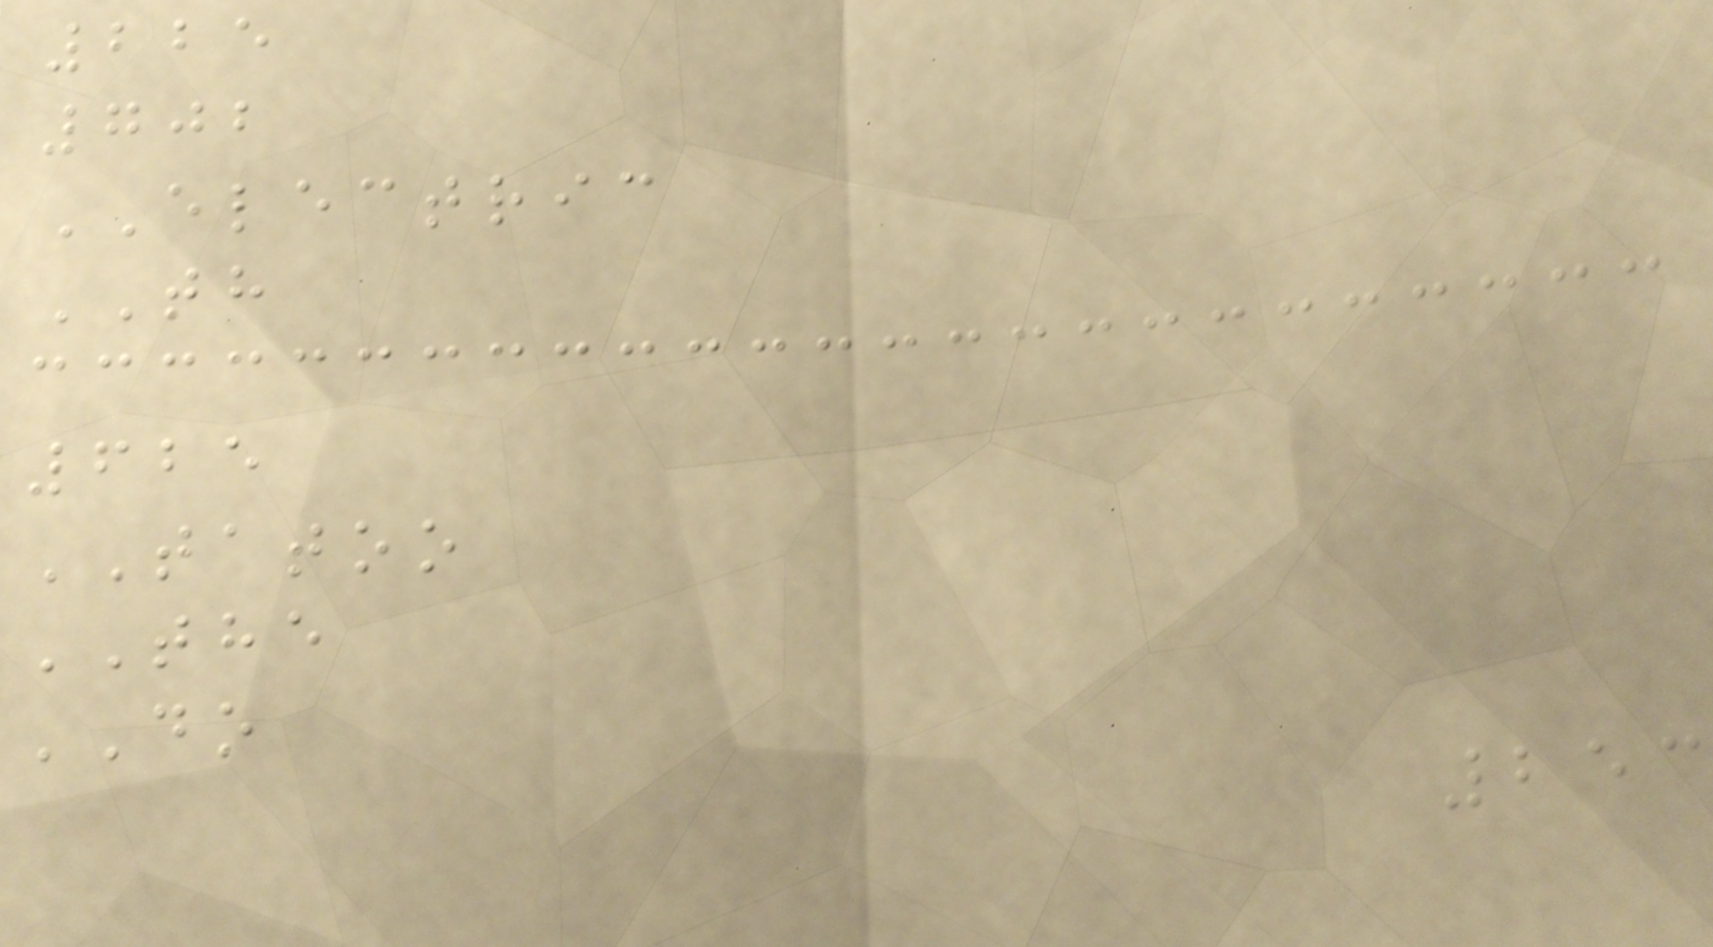225
702
ELECTRIC
TH
625
TATOO
THE
DO
253
